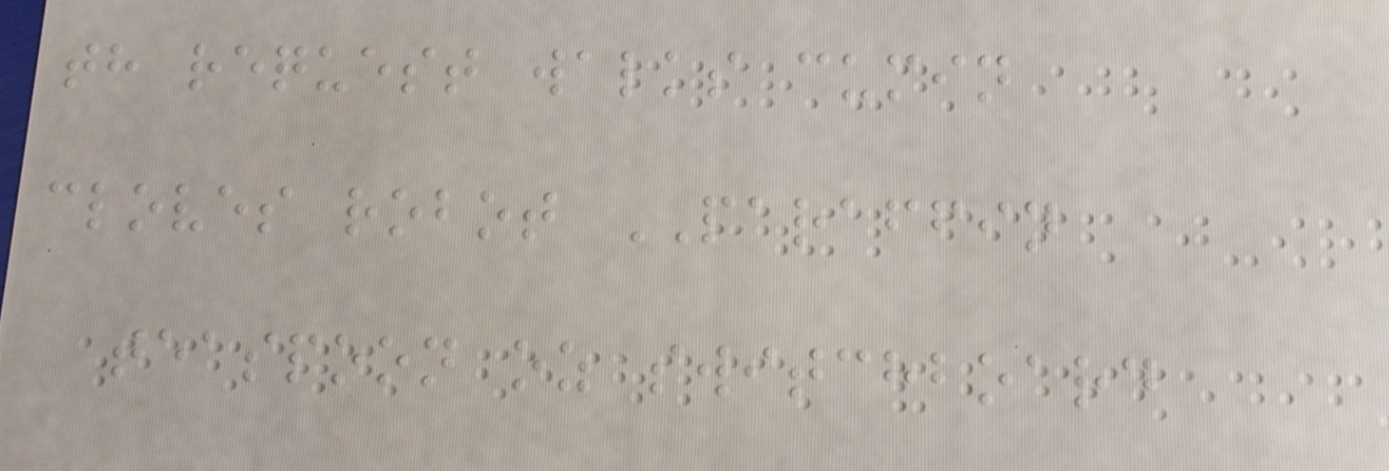th request walks cumin
cloves robot PARAFFIN
teaspoon oz switchboard
